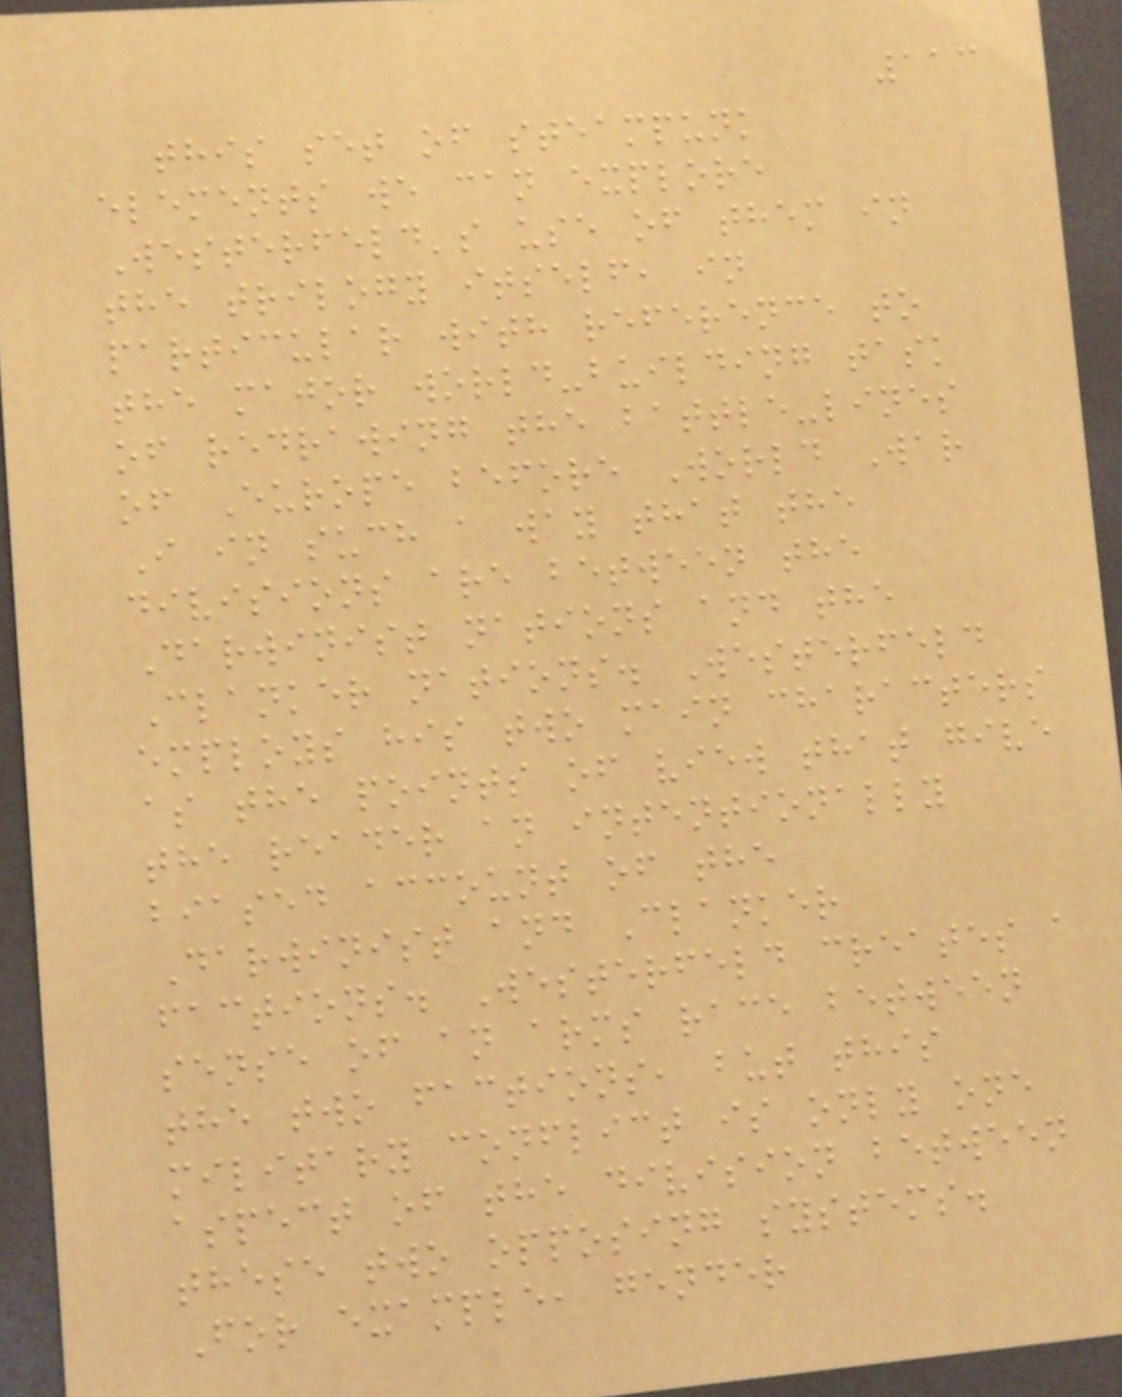113
this set of steampunk
elements we can explore
Westerfeld's use of them in
the trilogy itself, in
particular with reference to
the major world-building task
of redrawing the battle-lines
of Europe before World War
I in such a way that the
divisions are between the
Darwinist nations and the
Clanker nations. Westerfeld
employs his two main characters
as the points of view that give
the reader an intentionally
biased account of the
Darwinist and Clanker
factions. Westerfeld creates a
sense of an arms race between
the two factions, but this
military conflict is only one
aspect of the division between
these two opposing systems.
For example, gender
